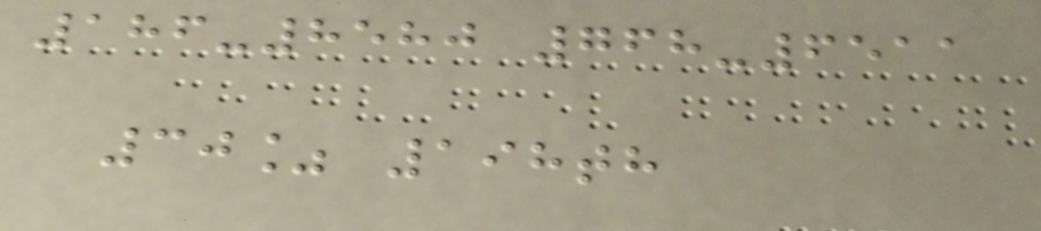186-8580 768-6511
30% 198th
